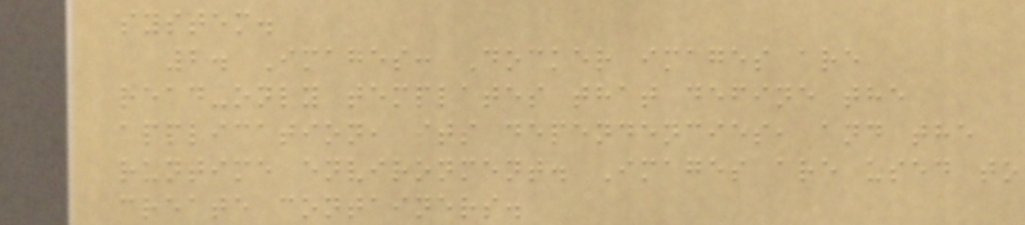system.
2. Images: Docker images are
read-only templates that define the
application, its dependencies, and the
runtime environment. Images are used to
create containers.
